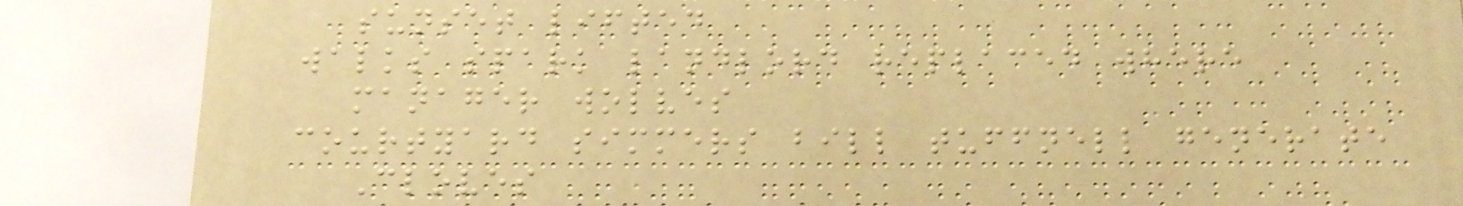sunset lifted
walks spark landlord replaced where
manager wolves
courtyard simmers bill tuffnell generate
Cloves
